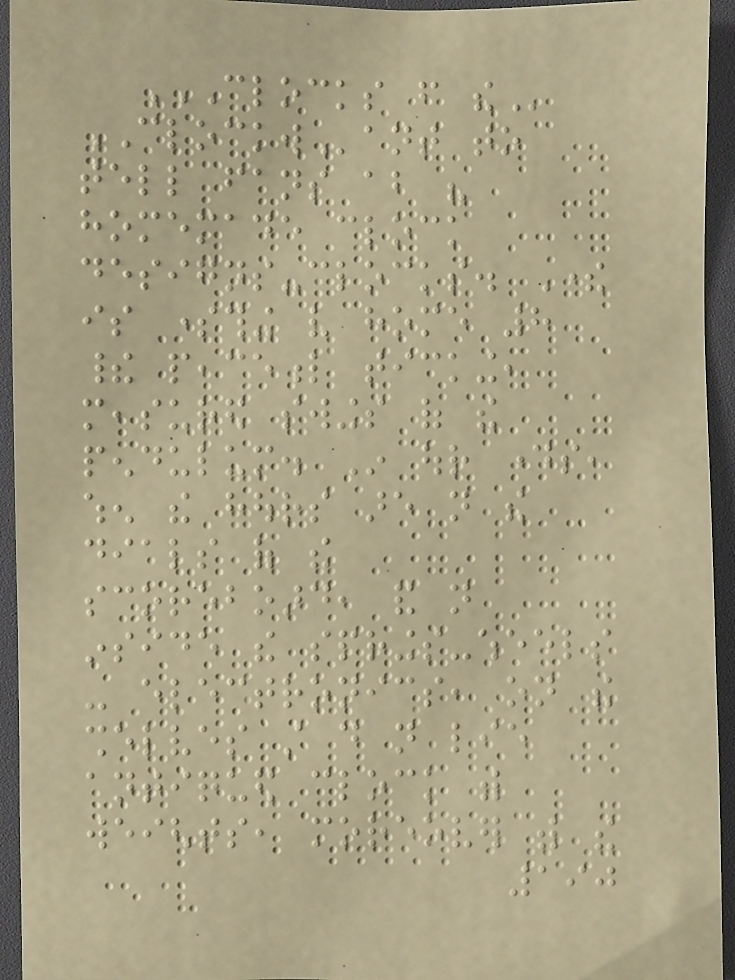CLOCKS FROM THE
CLOCKWant to
tell fans about his
homemade clock
designs-clocks. There
is something very home 8
their peaceful ticking,
measured swings of the
pendulum. In our days,
when the hours are not the
dials of the
scoreboard, and not
inside the springs-wheels
- electronics, on the
shelves still do not lie
antiqued clock with
weights, moreover with the
190
